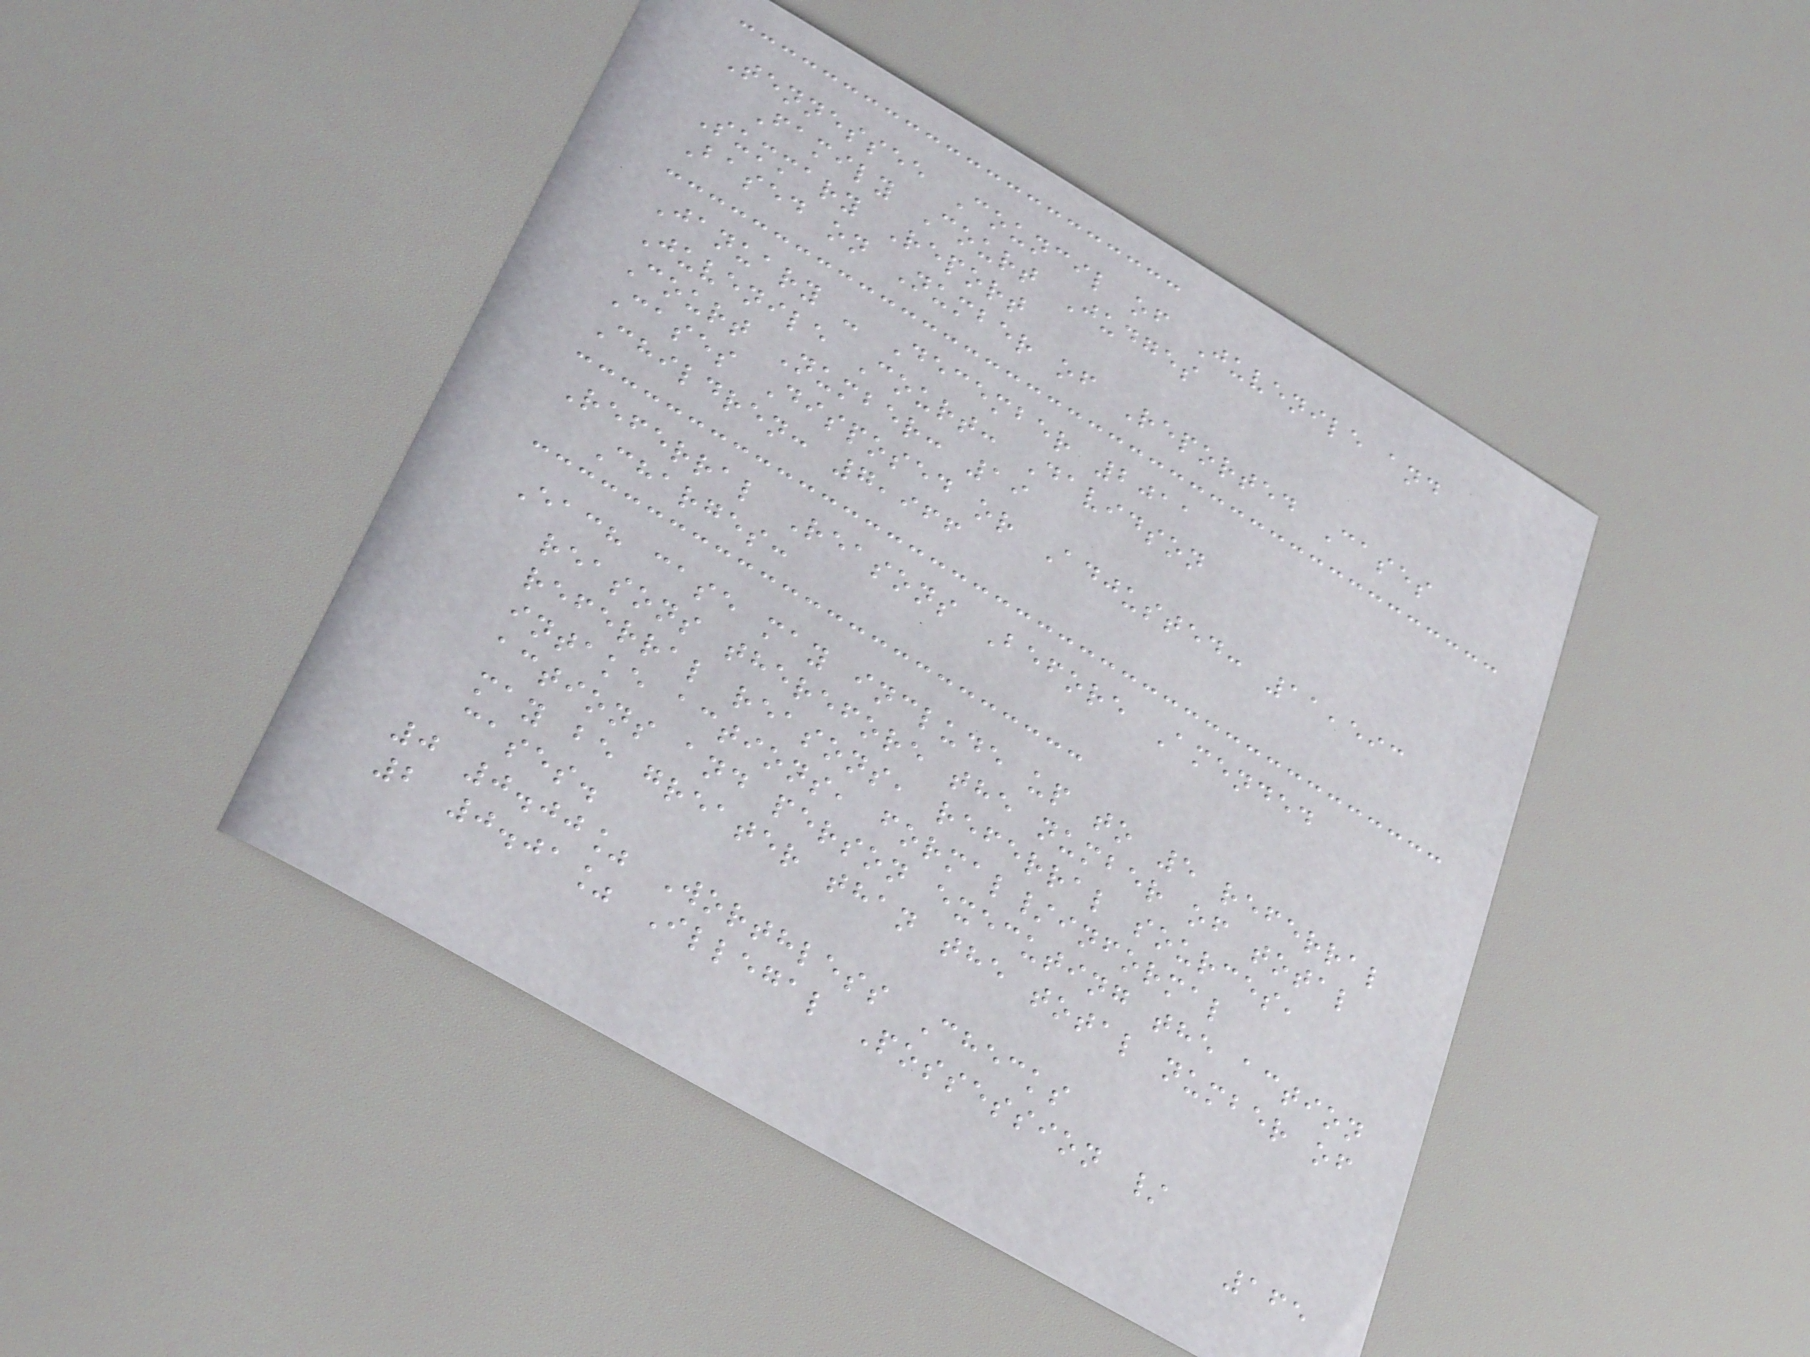Tennessee Council of Juvenile and
Family Court Judges
Summary Report
Based on Number of Reported Cases
January - December 2011
Juvenile Court: Davidson
Court Number: 19
Cases Disposed or Adjusted: 11,593
Children: 7,966
Referral Reasons Before Amended
Charges:
Each case may include up to 5 referral
reasons therefore the number of total
referral reasons, referral sources,
intake actions, formal/informal
actions and person executing the action
may be greater than the total number of
cases.
0 0.00% Worthless Checks
2 0.01% Illegal Possession /
165
